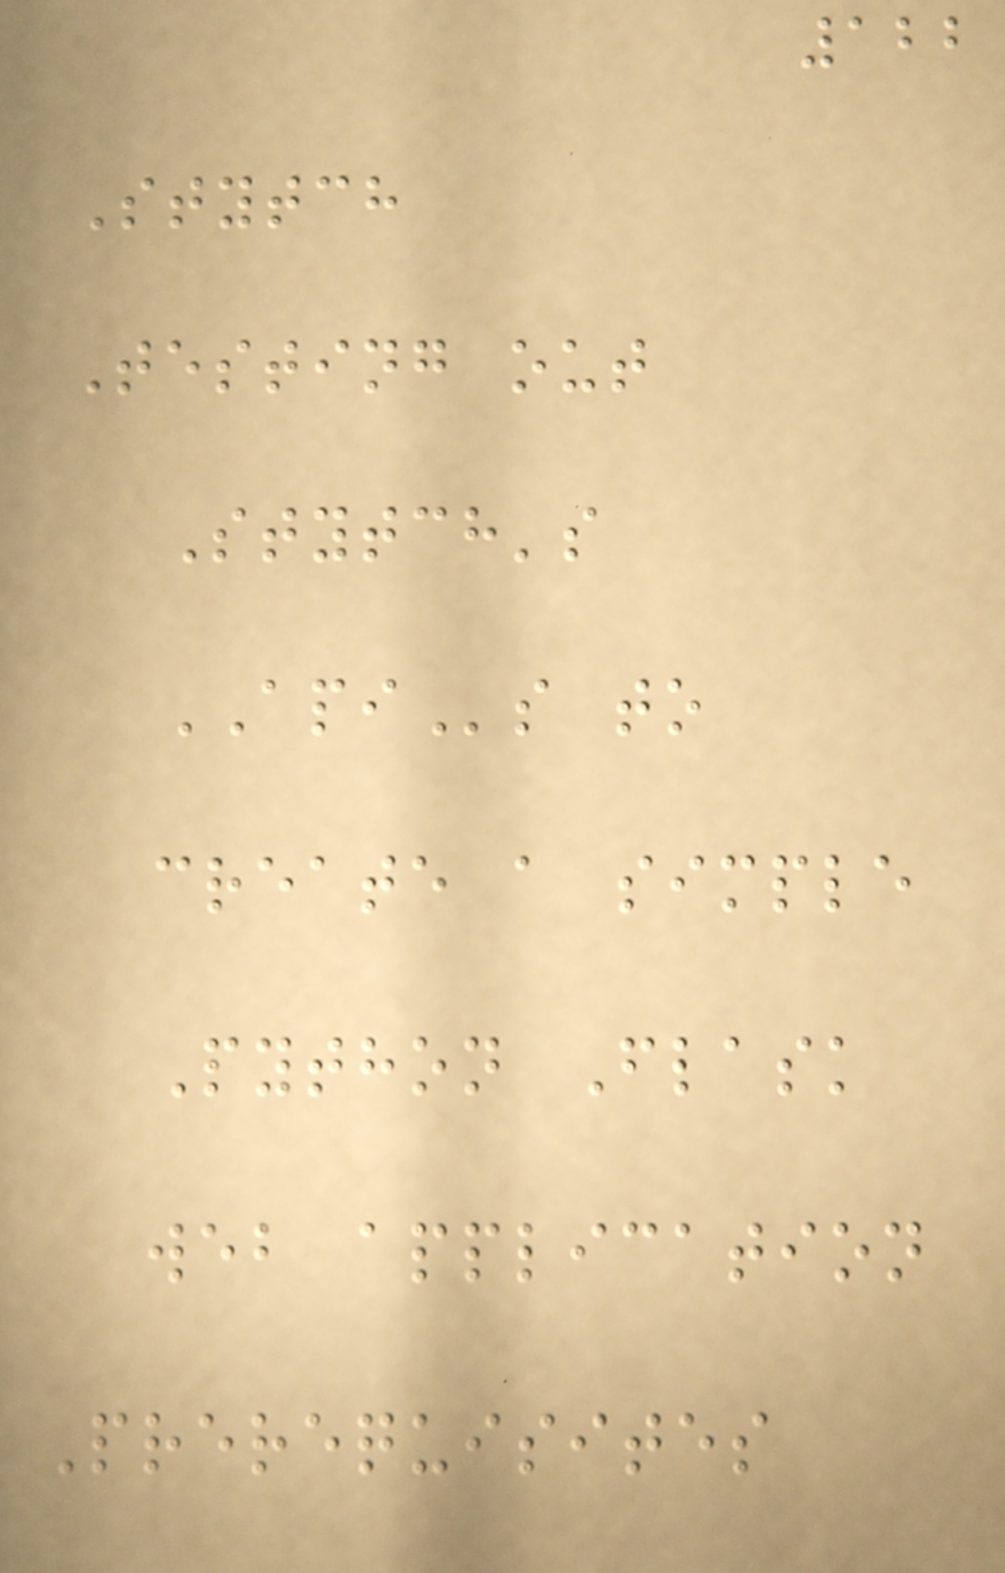122
Stytch
Testing out
Stytch's
APIs to
create a simple
Python Flask
web application
Prerequisites
